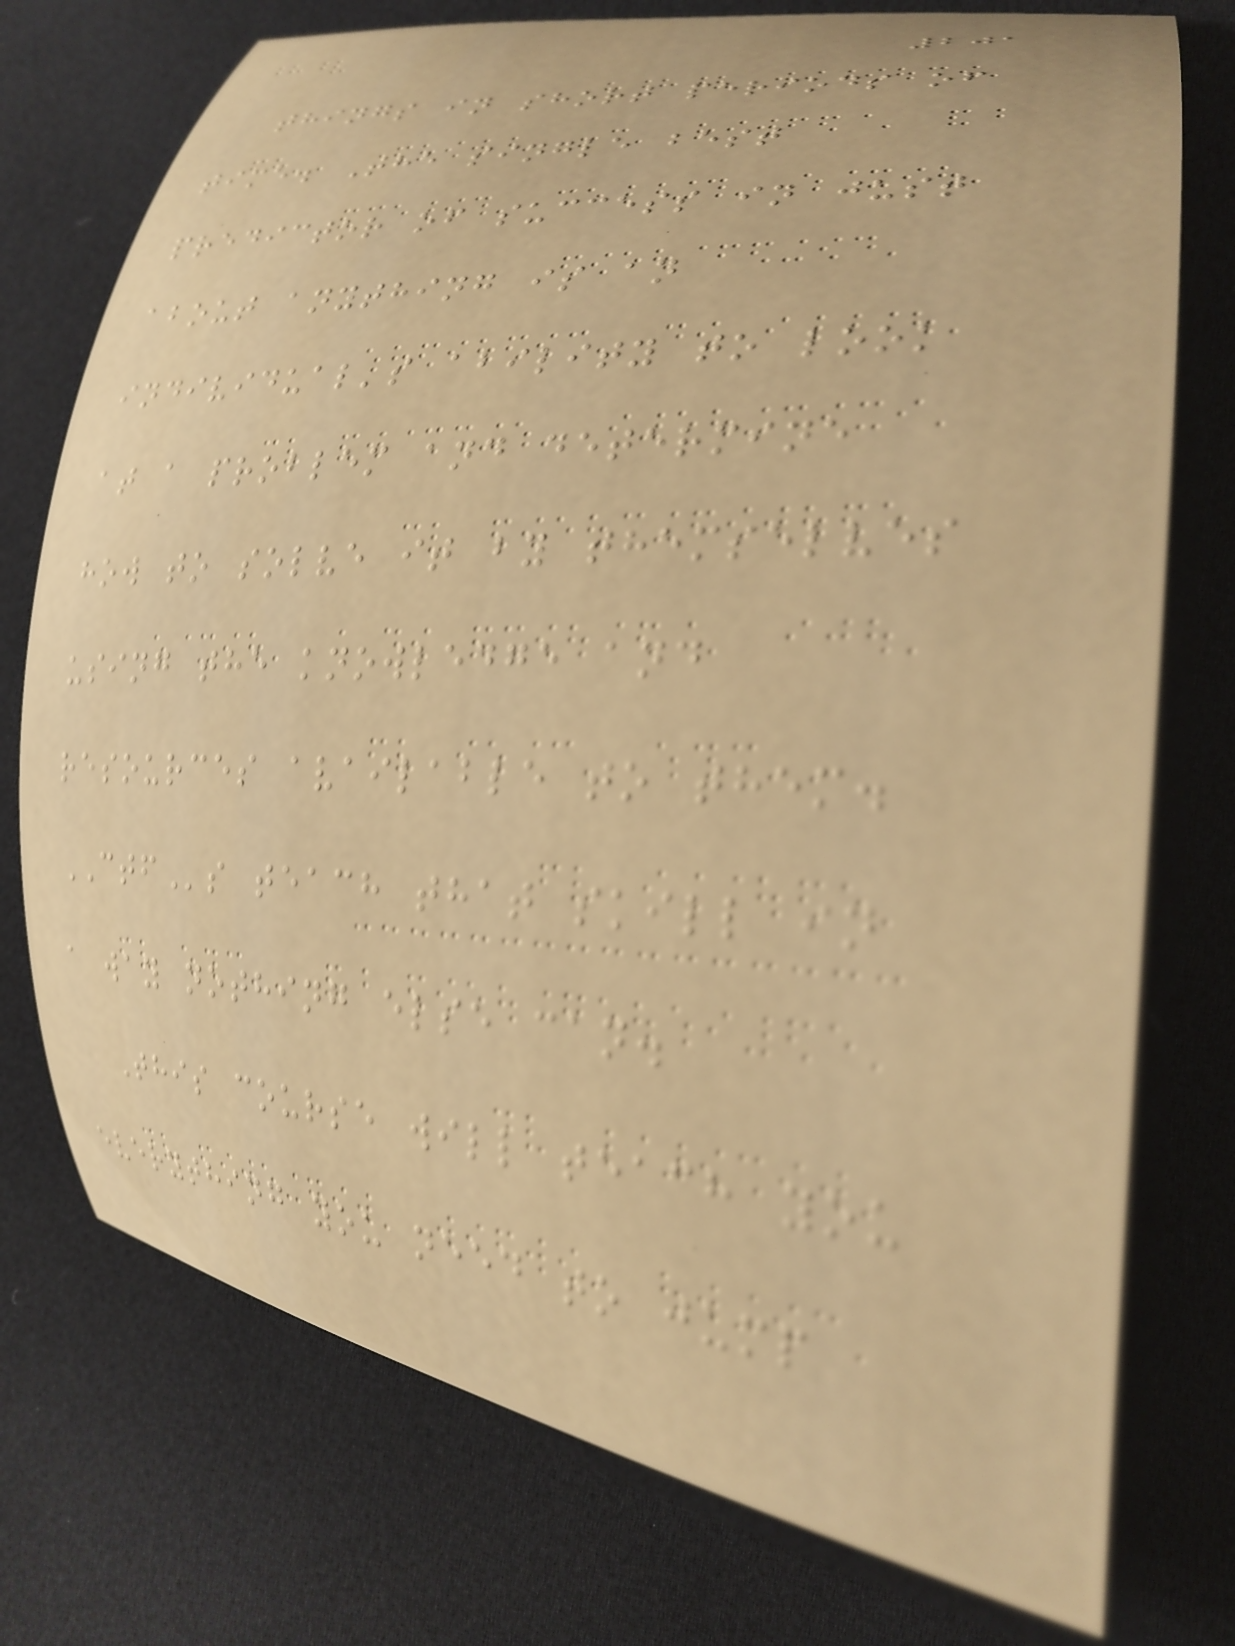201
things in short periods of
time. The single best
predictor of success in just
about anything is an
individual's ability to look
at a problem and determine
how to solve it by themselves
using the knowledge and
resources available to them.
CTFs teach that skill in
a way nothing else can.
This course will teach you
everything you need to jump
